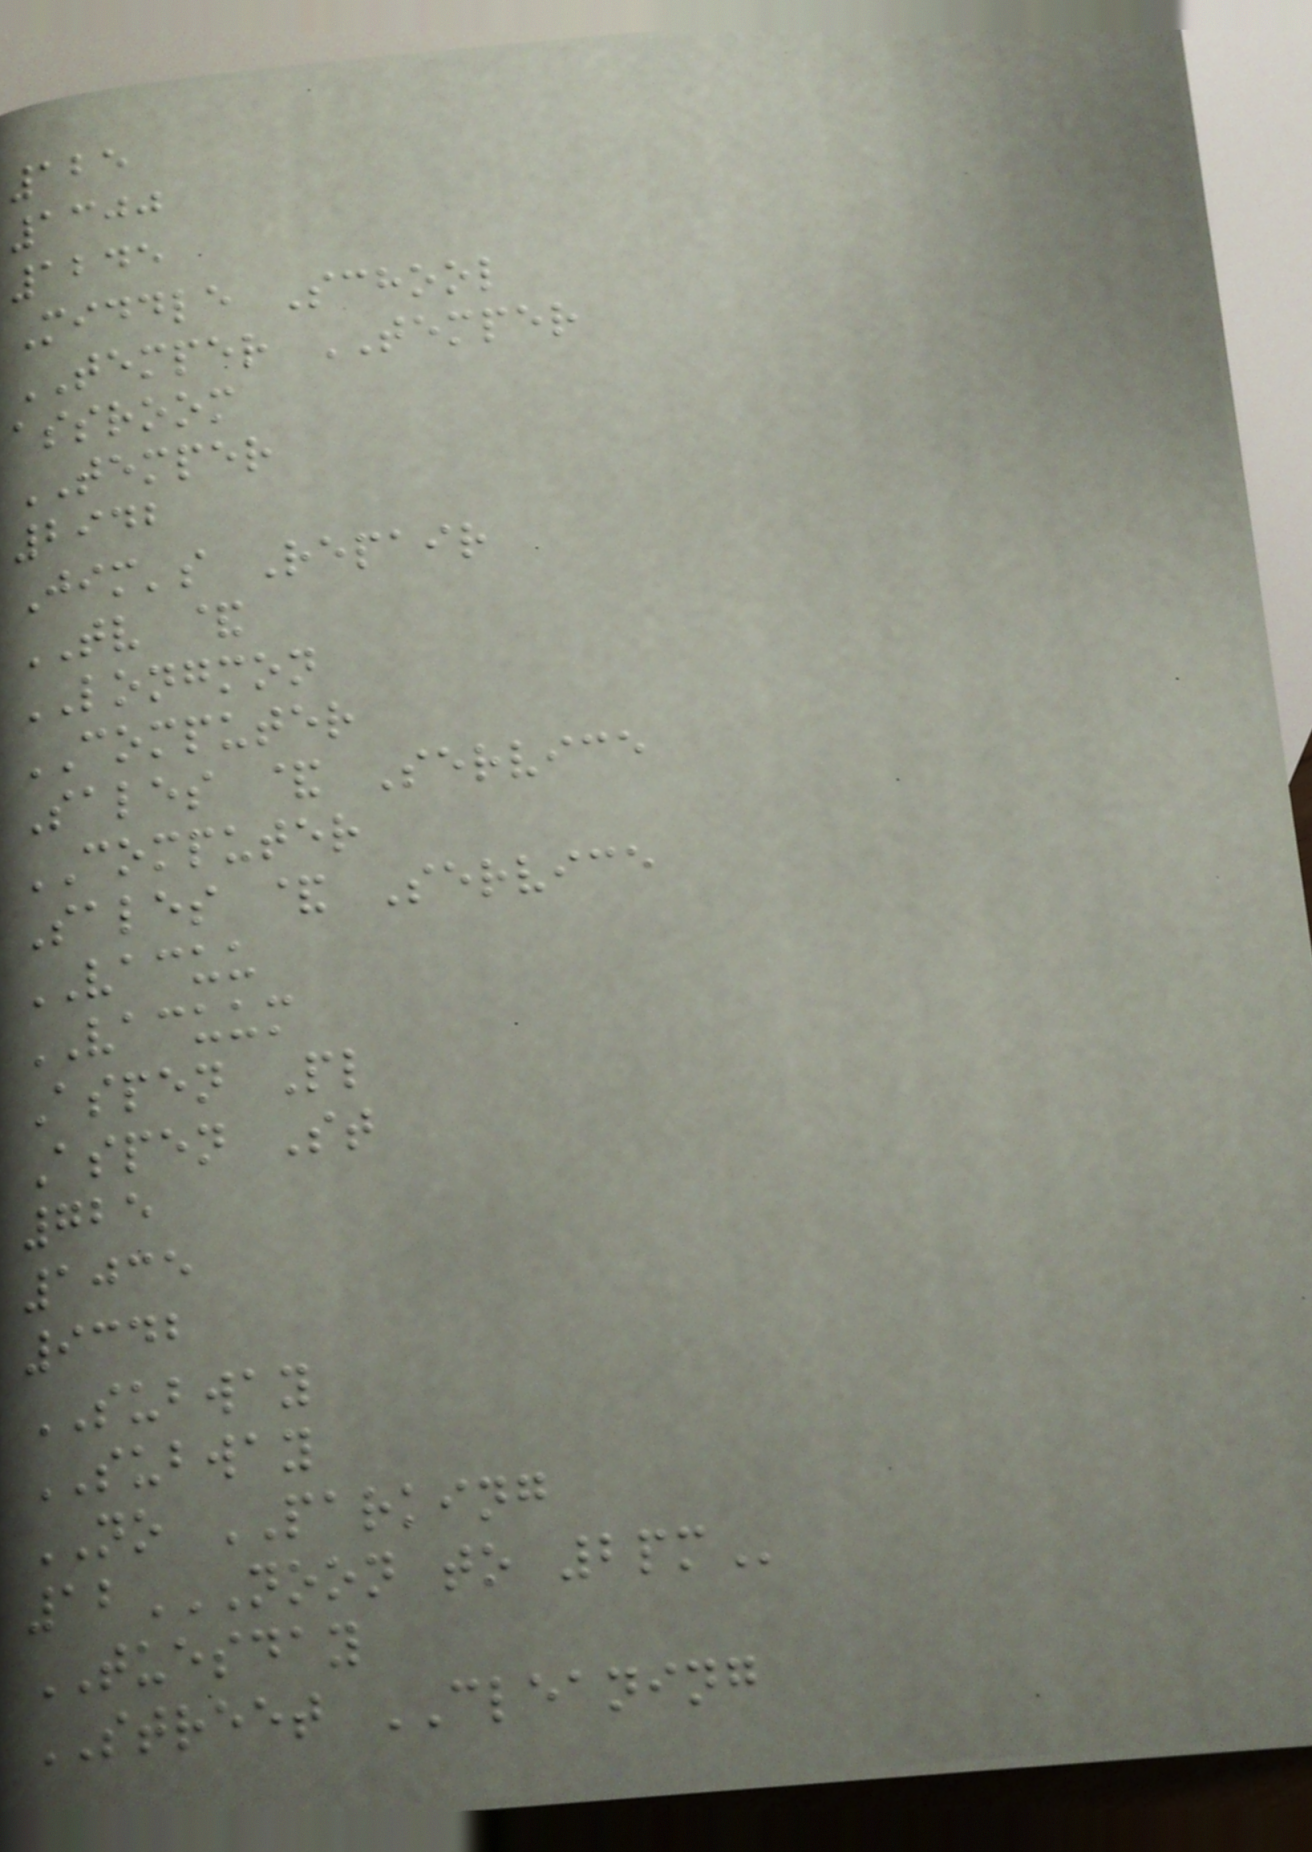125
1300
1245
Middle School
TEMPER TEMPER
assroom
TEMPER
2942
Jim's Repair
TV &
LONGMON
COMPUTER
Sales & Service
COMPUTER
Sales & Service
VACUU
VACUUM
Aspen Pl
Aspen St
725
1035
9342
SUBWAY
SUBWAY
NO PARKING
12NOON TO 2PM
TUESDAY
STREET CLEANING
